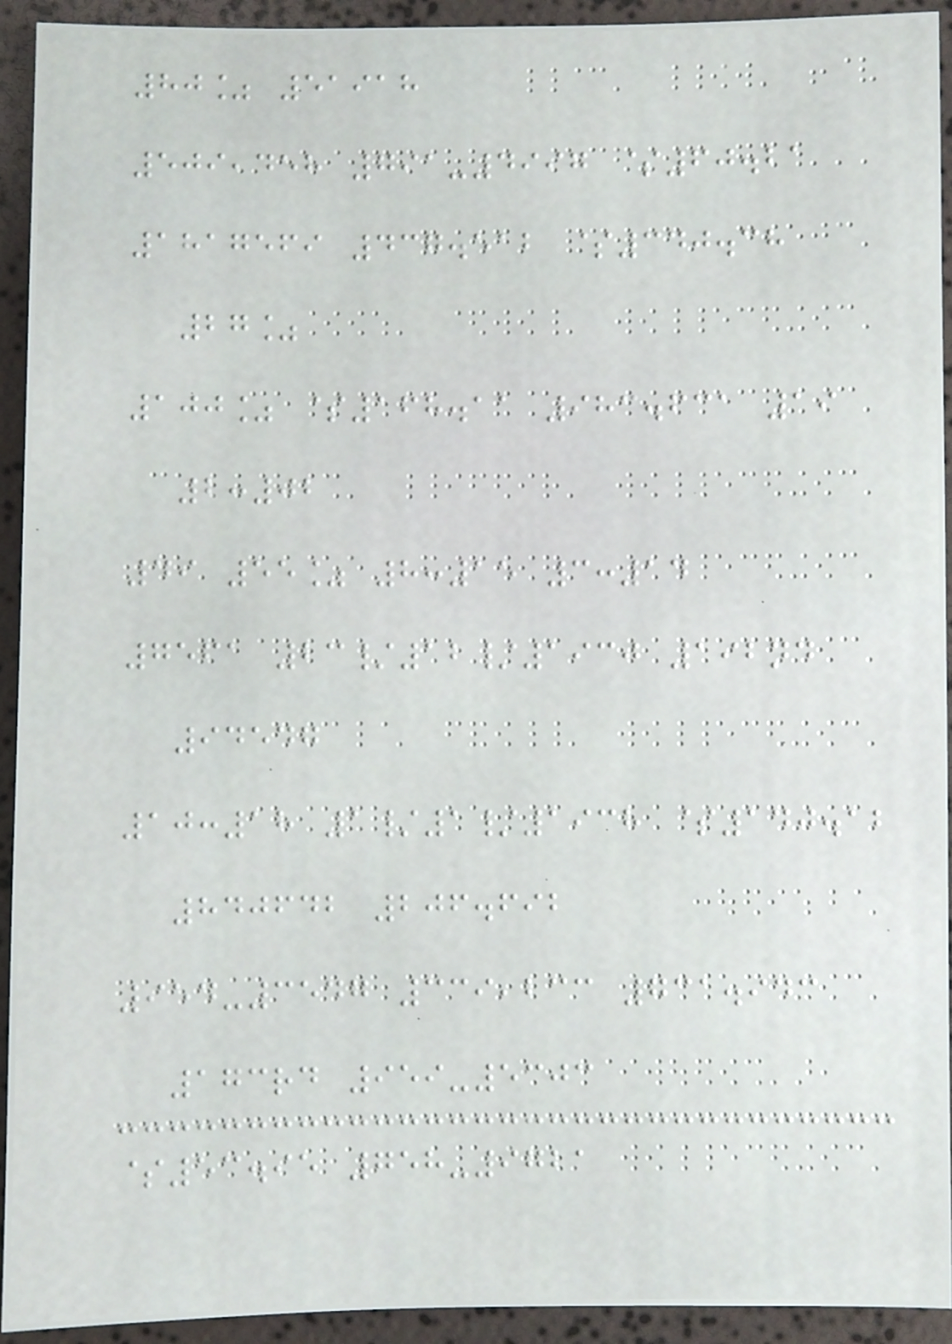80% 51918
509,458 791-4997 $60.21
1817569 437.512 $340.38
27%
100% $168.11 983.631 19
2:02
49 55% 8:15 3:14
7561 23/12/1930 192nd
94547
10:18 1/1/1938 $140.12
840642 206.692
954-3547 339,233 731.943
173rd 959-5303
$53.95 758-9721
